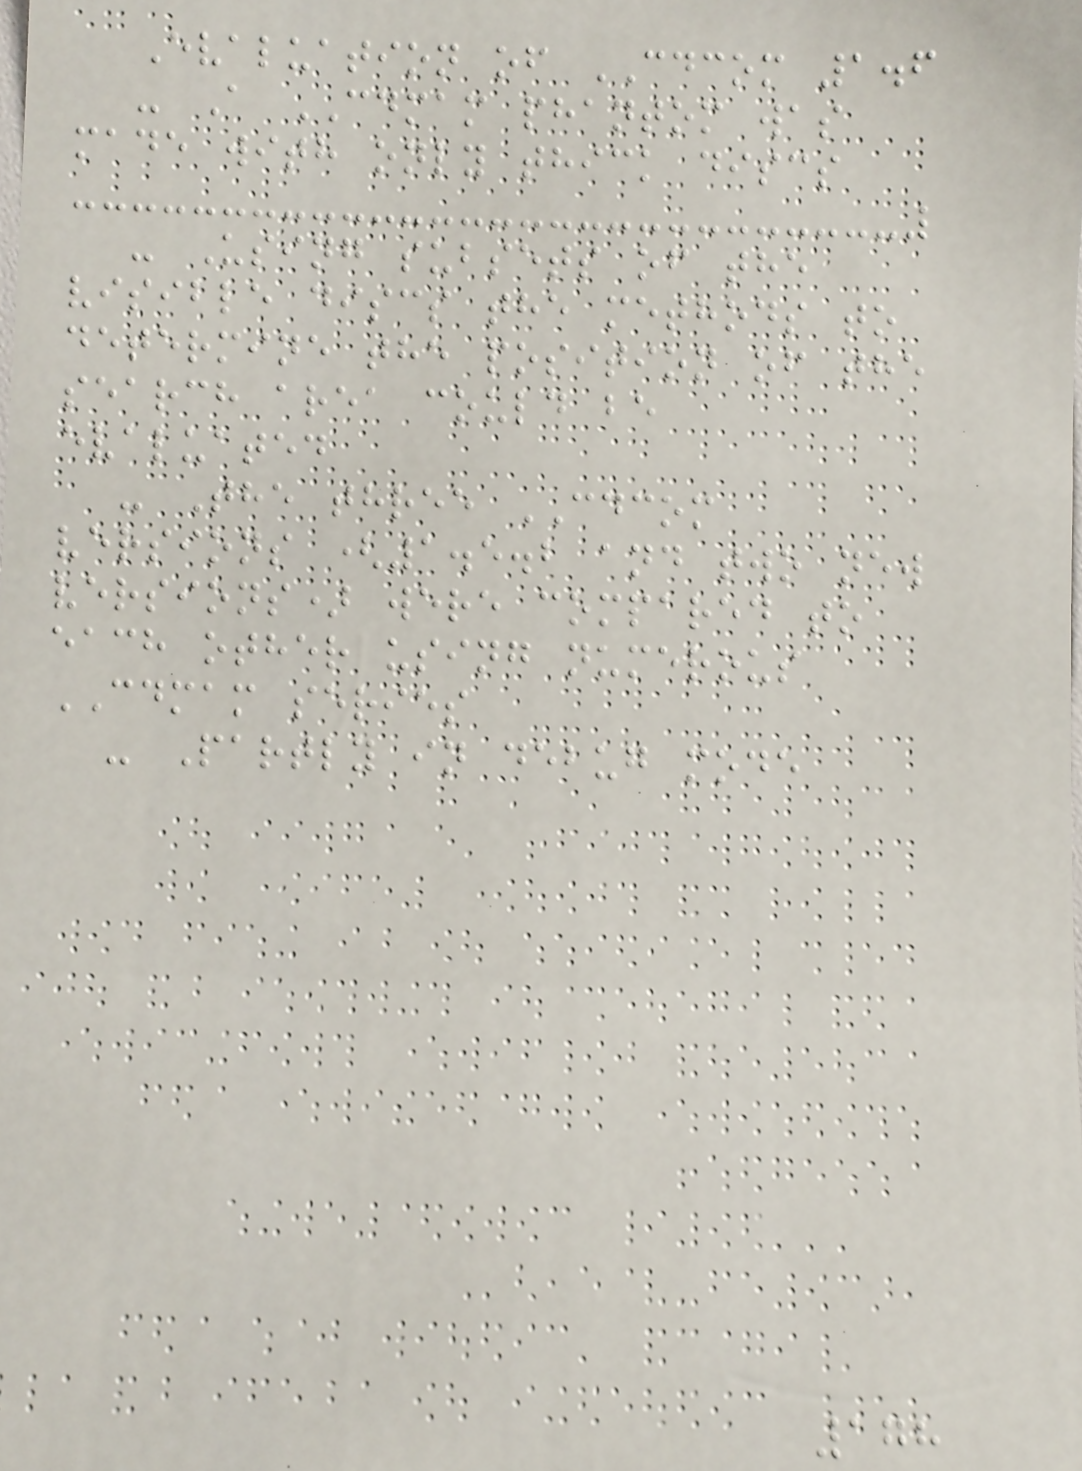Evaluation of CDCOM 1.6
- A CDMAM phantom was
made with only thick discs
- Using subsets of the
visible discs the methods to
determine the position of the
search area could be
evaluated
- The three CDCOM
versions (1.5.2 and two new
versions) were compared to
each other using numerous
CDMAM series
- Partly in debug mode
178
